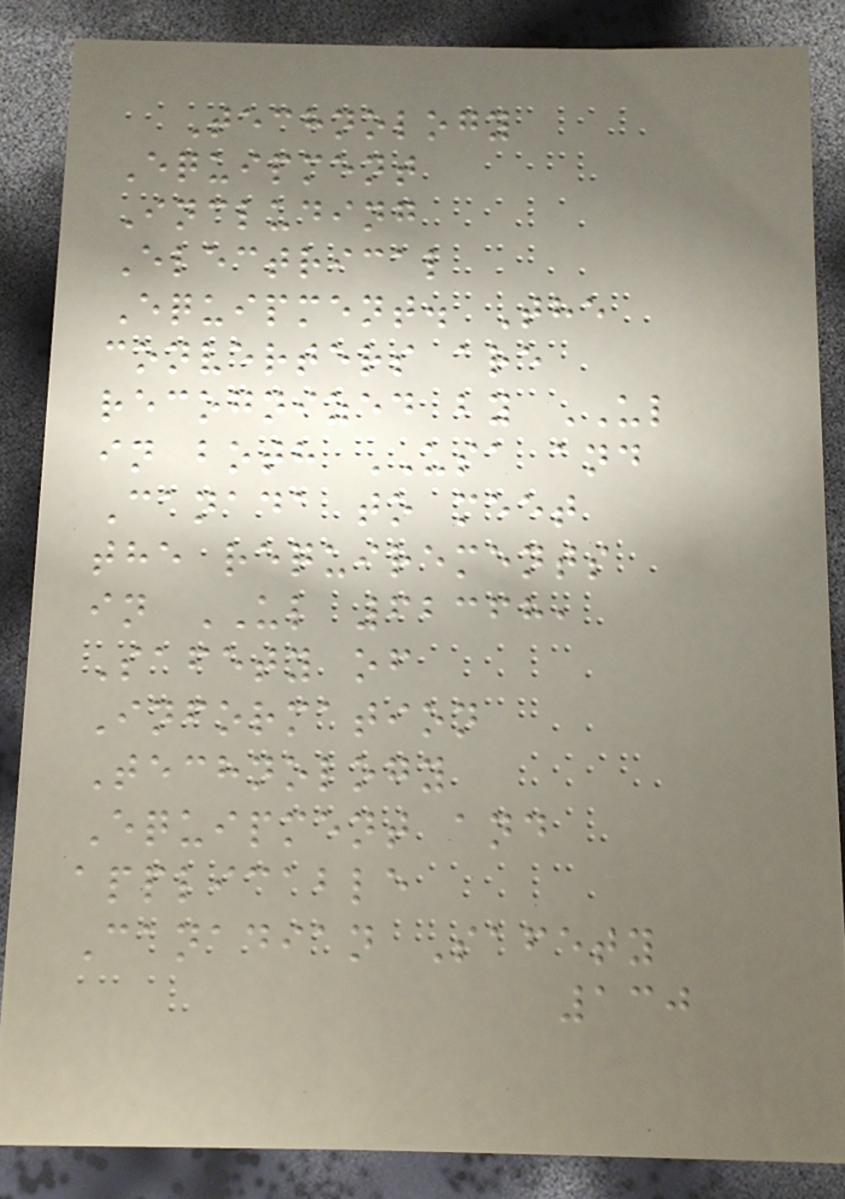Technology
Equipment
Including
Electrical
Equipment. The
converters are
recognized by UL
in both USA and
Canada to meet
the requirements
in UL 62368,
Safety of
Information
Technology
Equipment and
applicable
Canadian Safety
130
